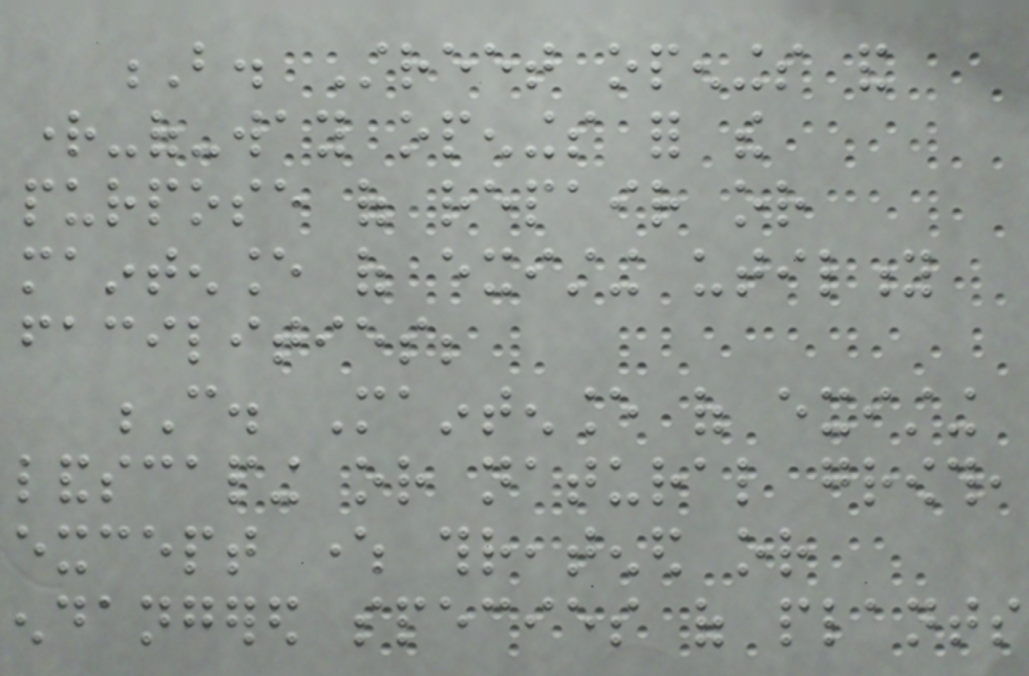B. Street openings and
right-of-way openings for the
purpose of repair or
maintenance of existing utility
facilities;
C. Maintenance of existing
landscaping or natural growth,
except where threatened or
endangered species of plants
